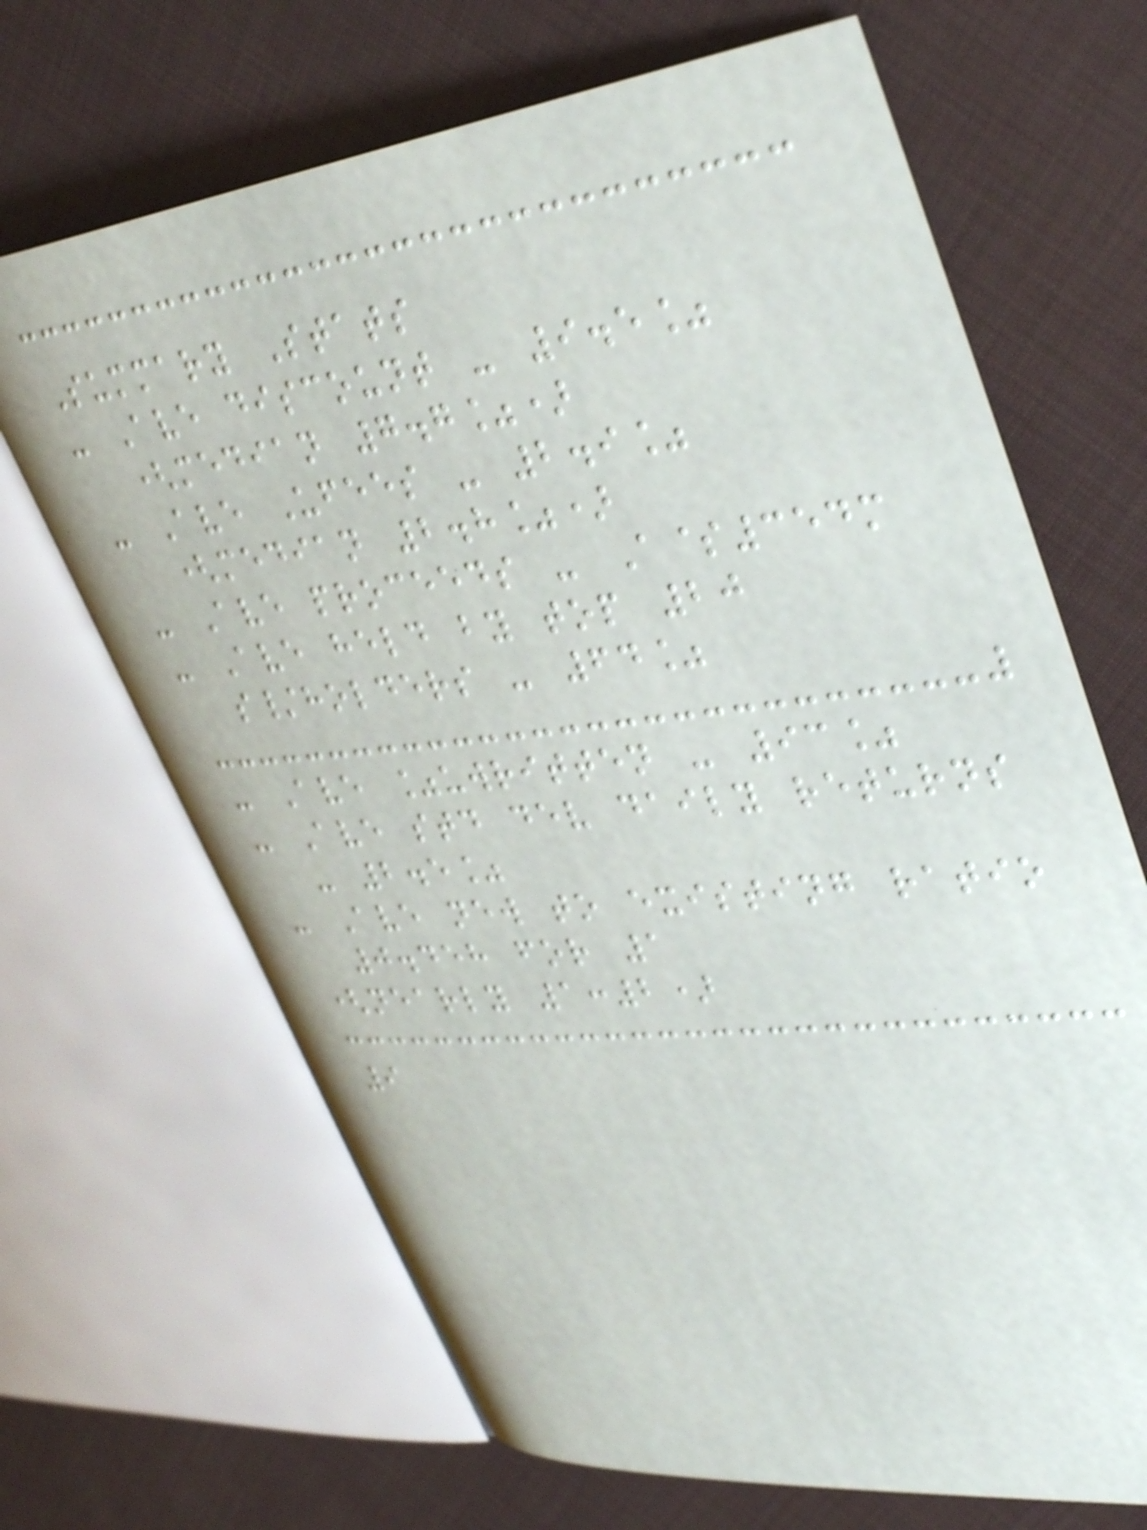Summary Stats
- Ave discount - 9.5%
(median 7.7%)
- Ave Ufees - 2.9%
(median 2.8%)
- Ave proceeds - A$354m
- Ave held by top 20
s/holders - 64%
- Ave %uwritten - 93%
- Ave std dev daily returns
- 2.5%
- Ave new to existing ratio
0.458 for 1
(nearly 1:2)
9
